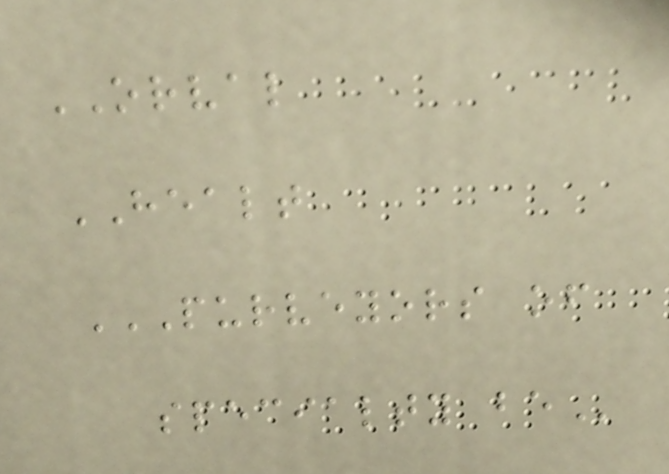ORVAL
HEALT
PURVEYORS OF
SPECIALTY BE
